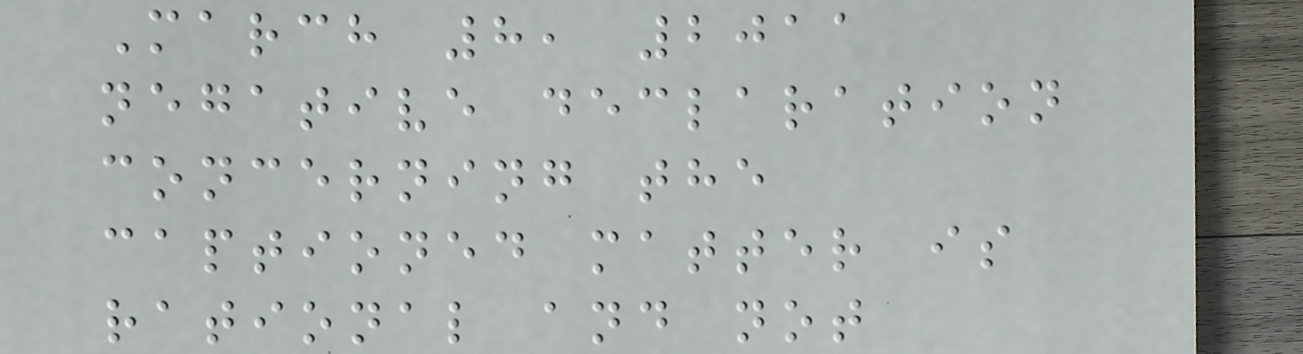March 8, 2011
negative declaration
concerning the
captioned matter is
rational and not
